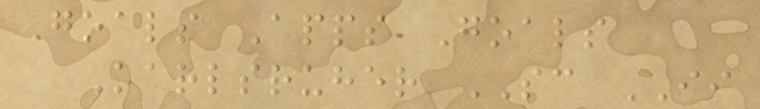Goals Apps Goals
Karlsruher SC II
